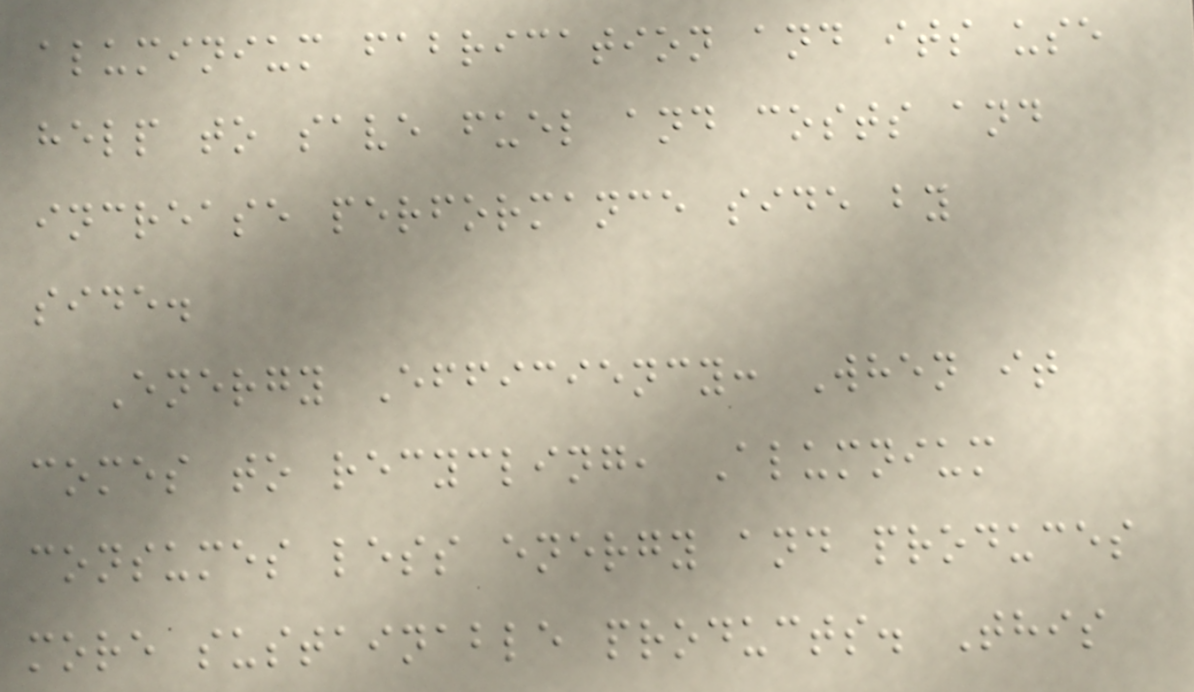aluminium fabrication and its use
help to save fuel and costs and
increase performance side by
side.
Energy Efficiency: When it
comes to recycling, Alumnium
consumes less energy and produces
more sustainable products. This
